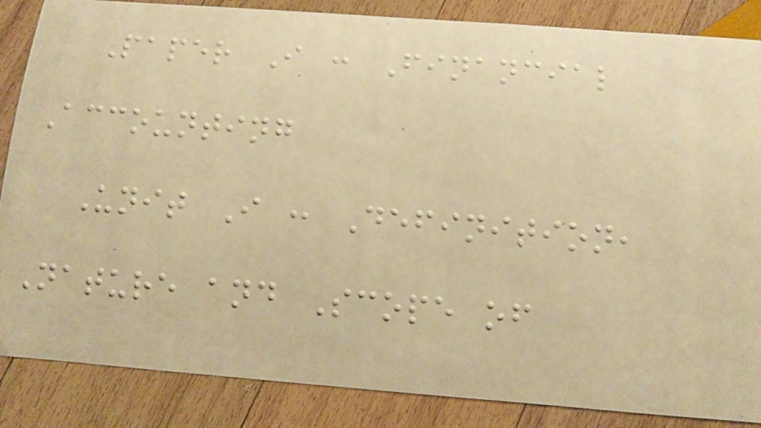Paper I : Financial
Accounting
Unit I : Definition,
Nature and Scope of
